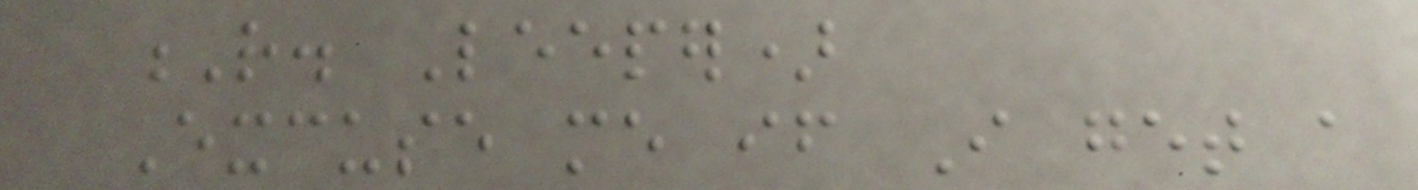R. Leeper)
Excuse me if I get a
